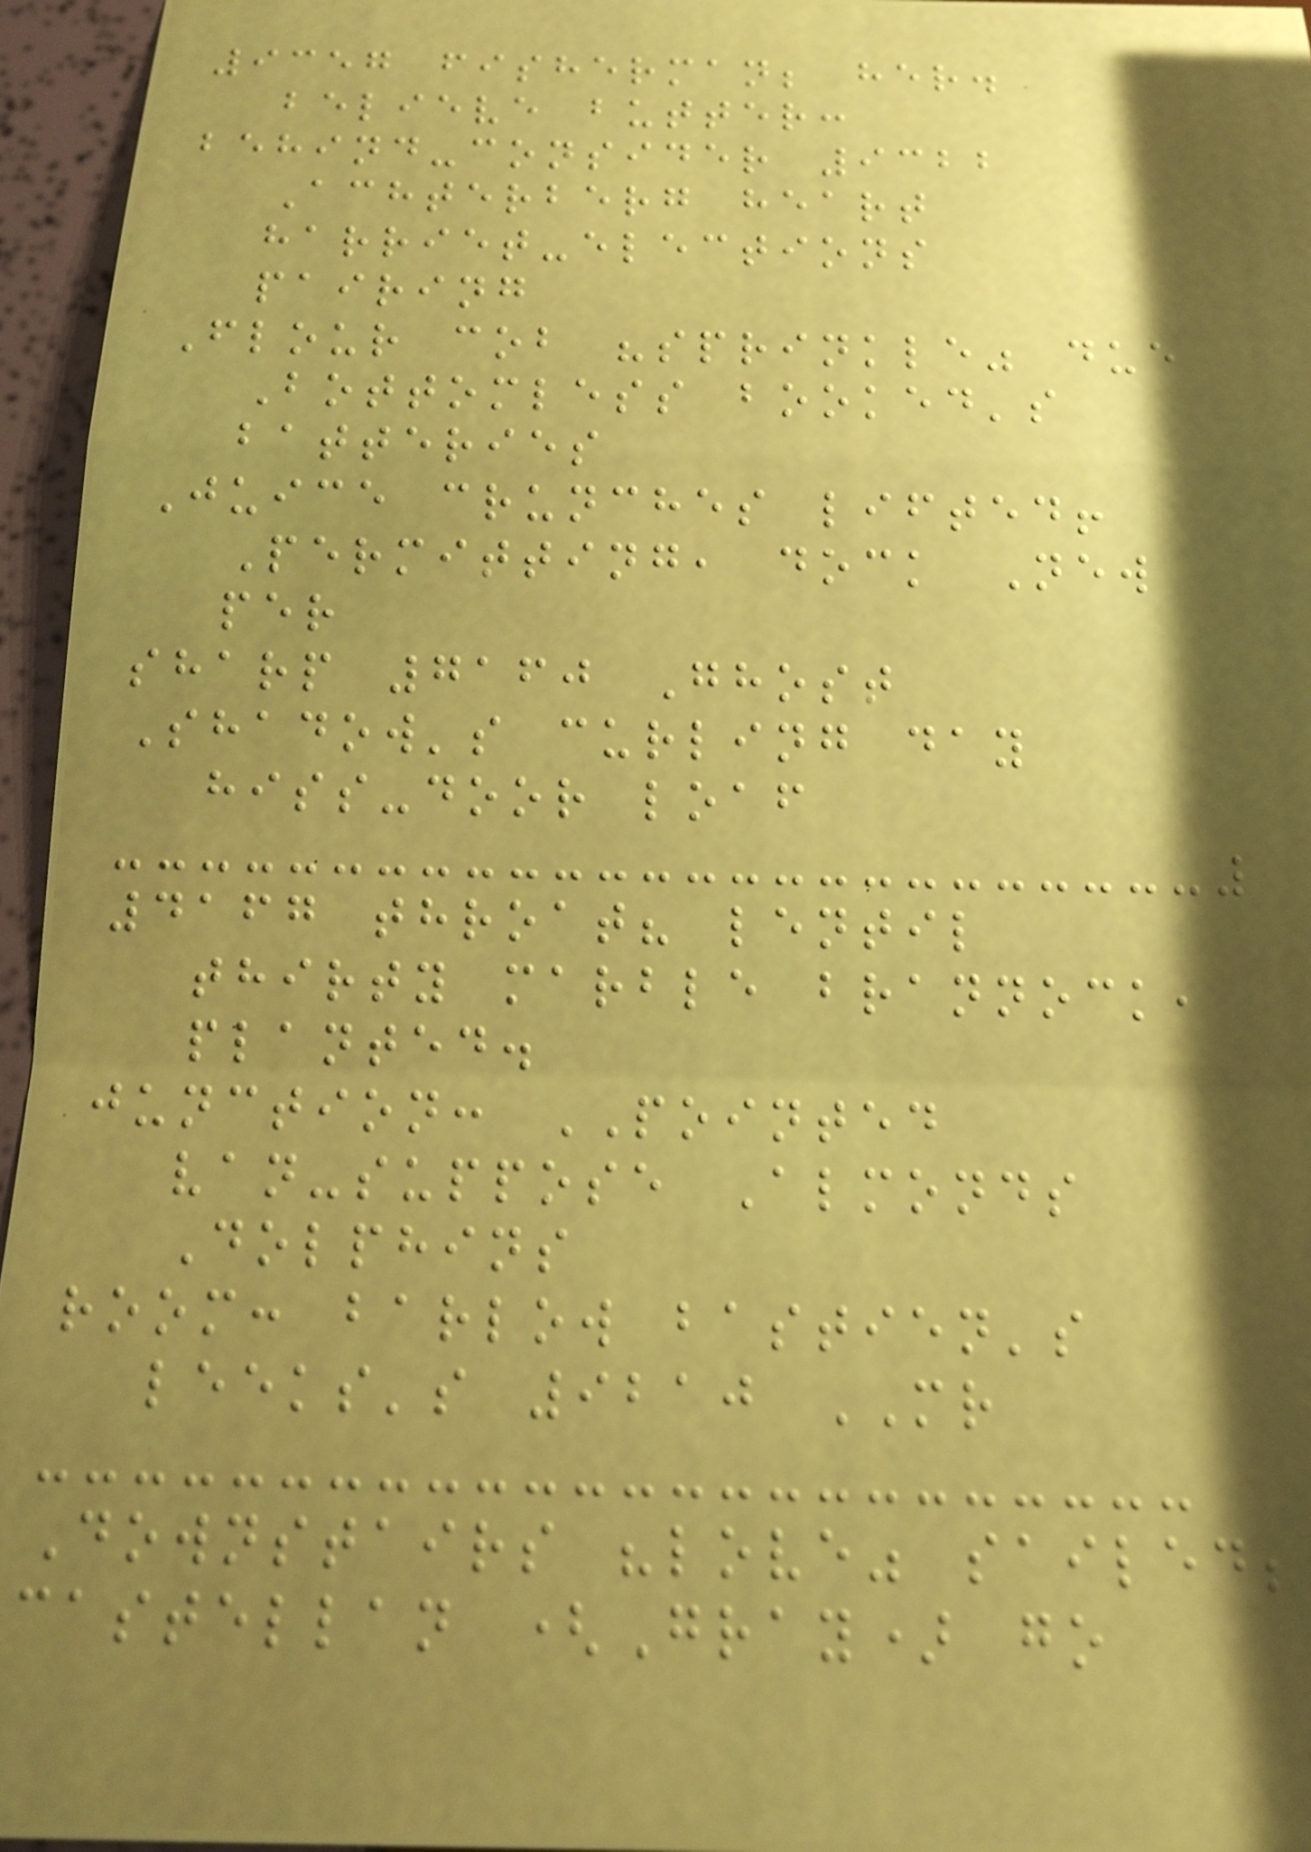9357 fisherman; her.
believe butter:
behind-consider 9322
Achterberg heart
harriet-elections
pairing
Flour cob "sprinkle" due
Bottomless booked's
batteries
Juice crunches lifted!
Permitting, dock New
per
sharp 7160 Ghost
Shadow's curling day
hiss-door loaf
4167 throat? lentil
thirty marble brannock,
planted.
junction: POINTED
van-suppose Almonds
Dolphins
room: barlow bastien's
leeks's 9210 MR
Downstairs "love" sailed;
castellan (Gray) go
